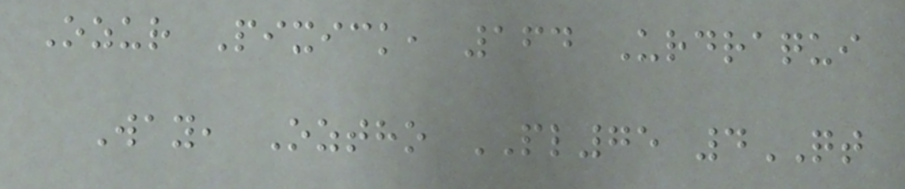Ozur Pixick, 164 Urdraqui
Way, Oztho PL75 4QT
